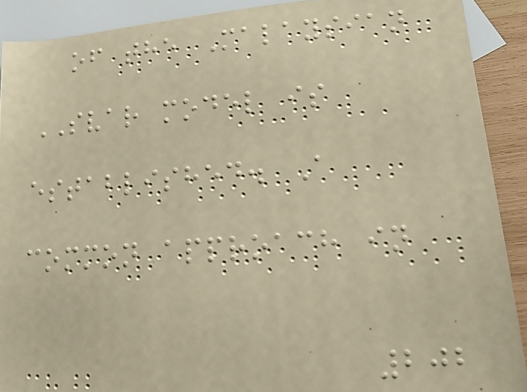of the Malaysian
SVAR model is
established. A
common approach in
202
